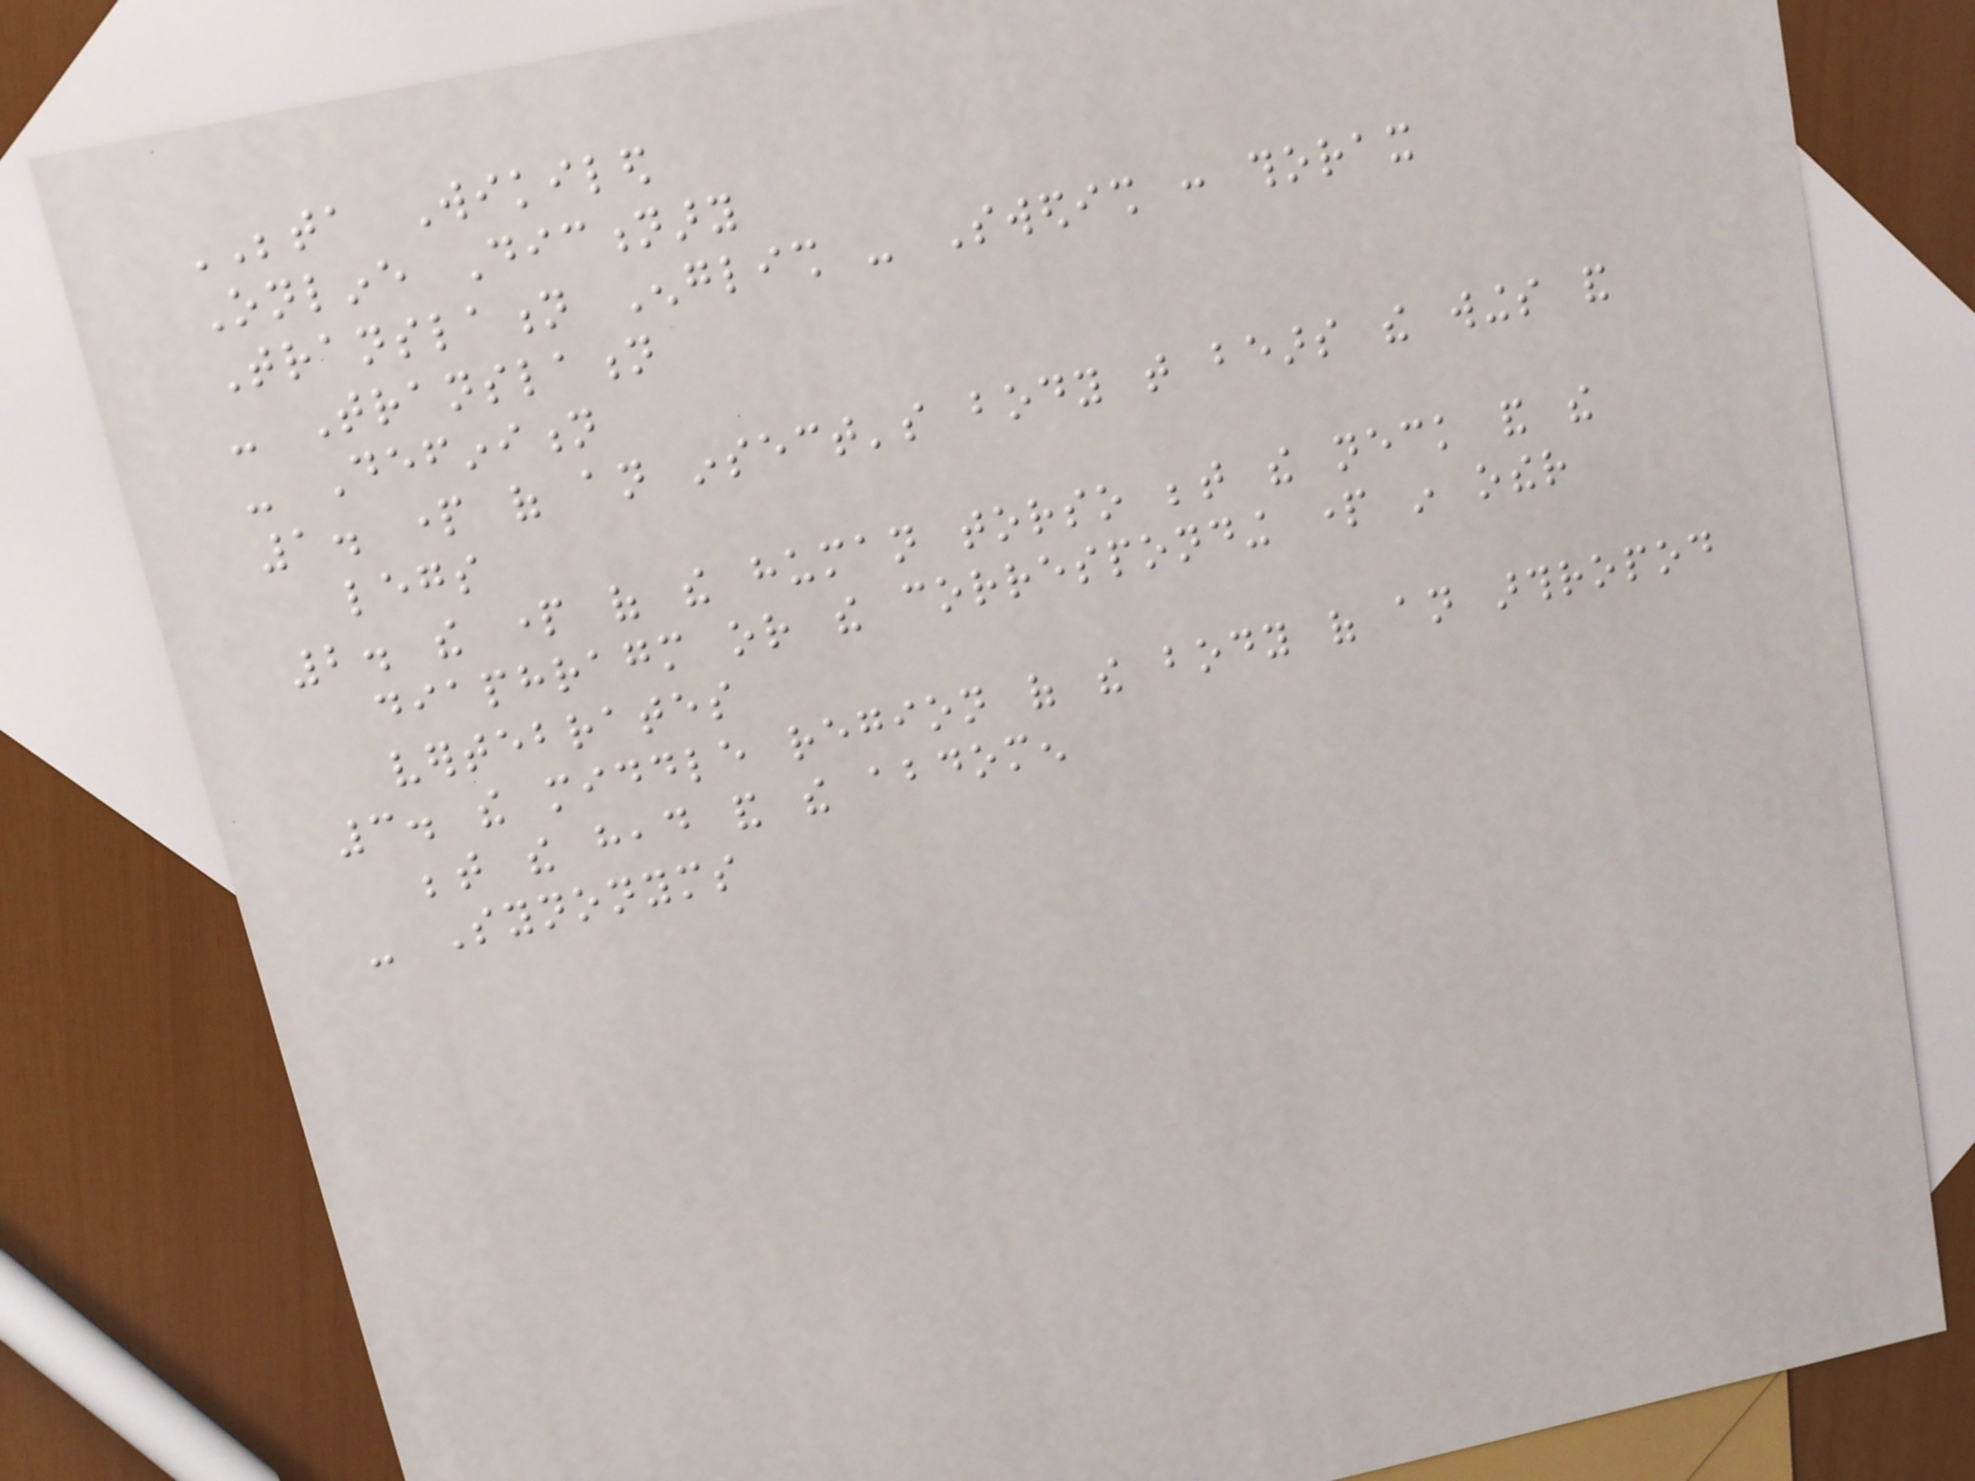BETA Wikiled
Online Dictionary
Translation English - Swedish : thorax
- Translation
- Definition
1. part of an insect's body that bears the wings and
legs
2. the part of the human torso between the neck and the
diaphragm or the corresponding part in other
vertebrates
3. the middle region of the body of an arthropod
between the head and the abdomen
- Synonyms
